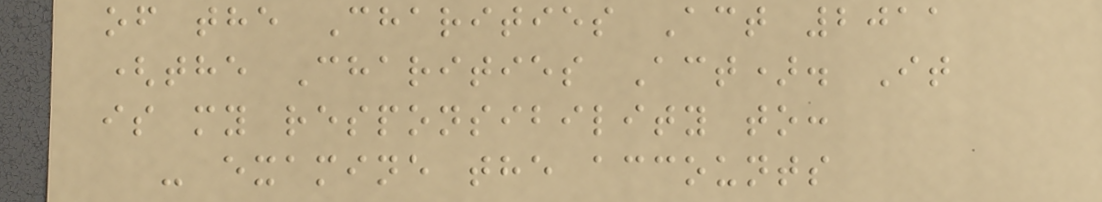of the Charities Act 2011
(the Charities Act). It
is my responsibility to:
- examine the accounts
